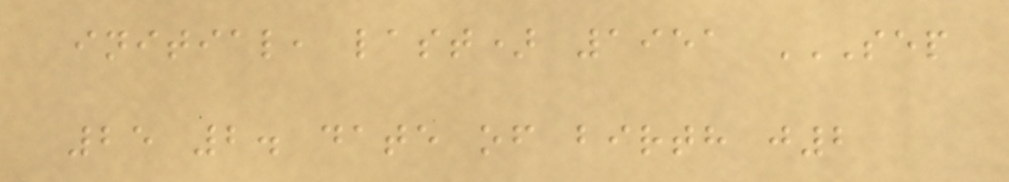initial, last) 1951 SEP
25 2. DATE OF BIRTH J2
